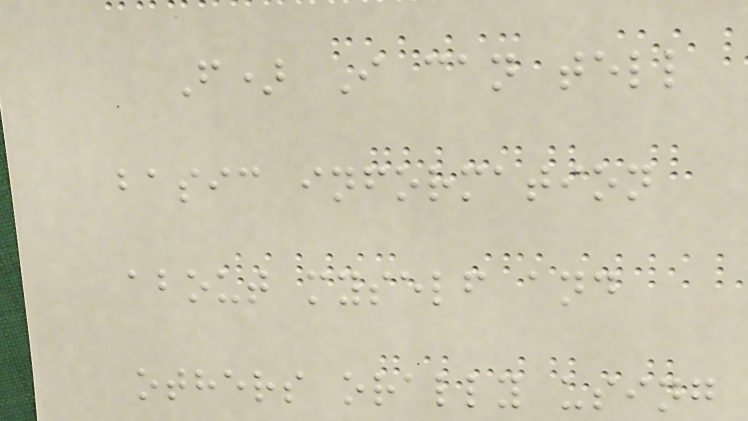F) I can tell
basic information
about myself and
others orally using
